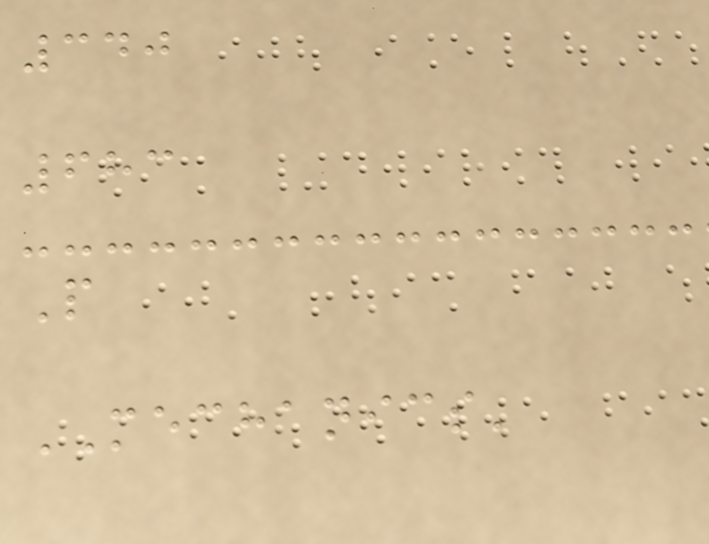340
683
P
MECHANICS'
